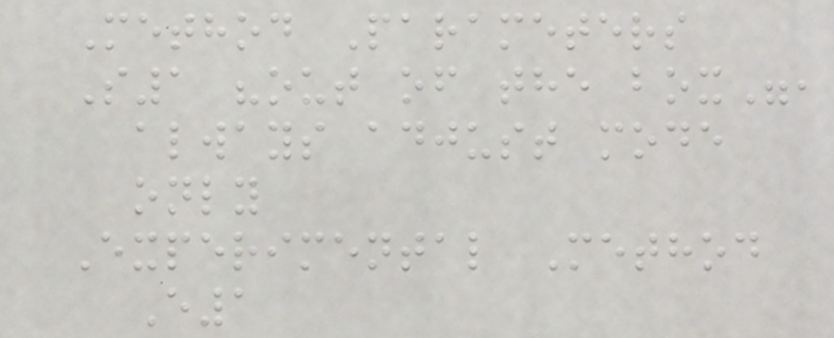Method Parameters
S1 "out of the box",
always adjust mode
only
Experimental Method
E1
